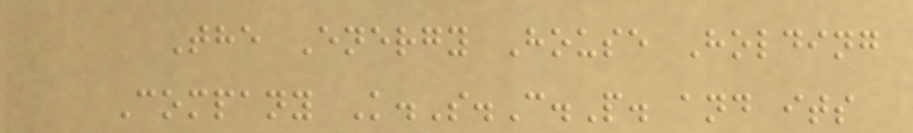The Energy House Holding
Company K.S.C.P. and its
